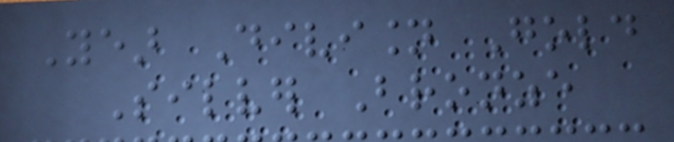Year Division Gold
Silver Bronze
